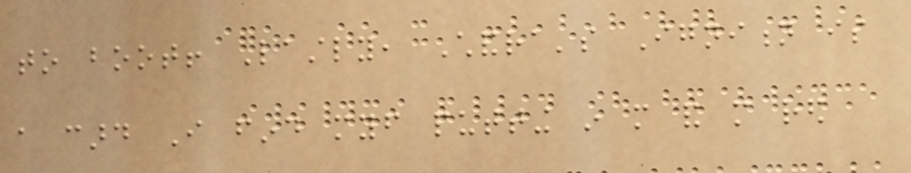to boot! Lastly, Chandra's Ignition is
a card I find myself putting in more and more red
